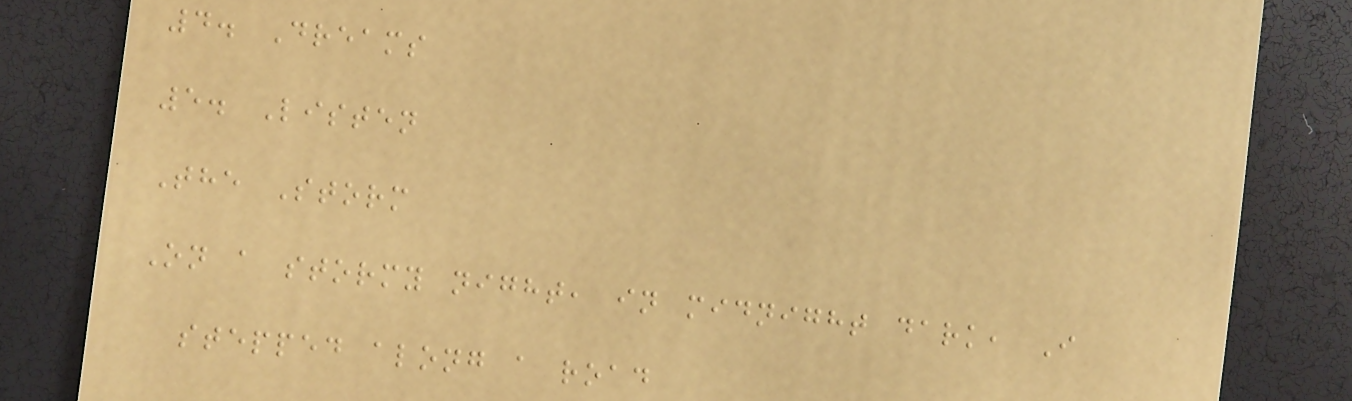4. Dreams
5. Listen
The Storm
On a stormy night, in midnight dark, I
stepped along a road
